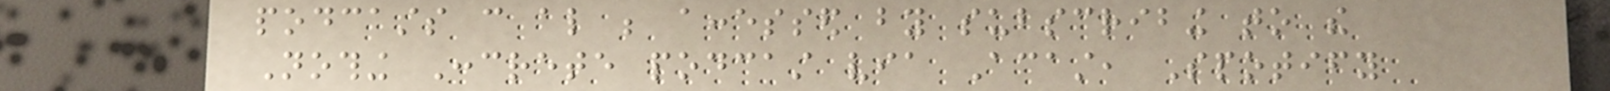podcasts can also be accessed by subscribing to the
Nothing Concrete podcast via Acast, Spotify
